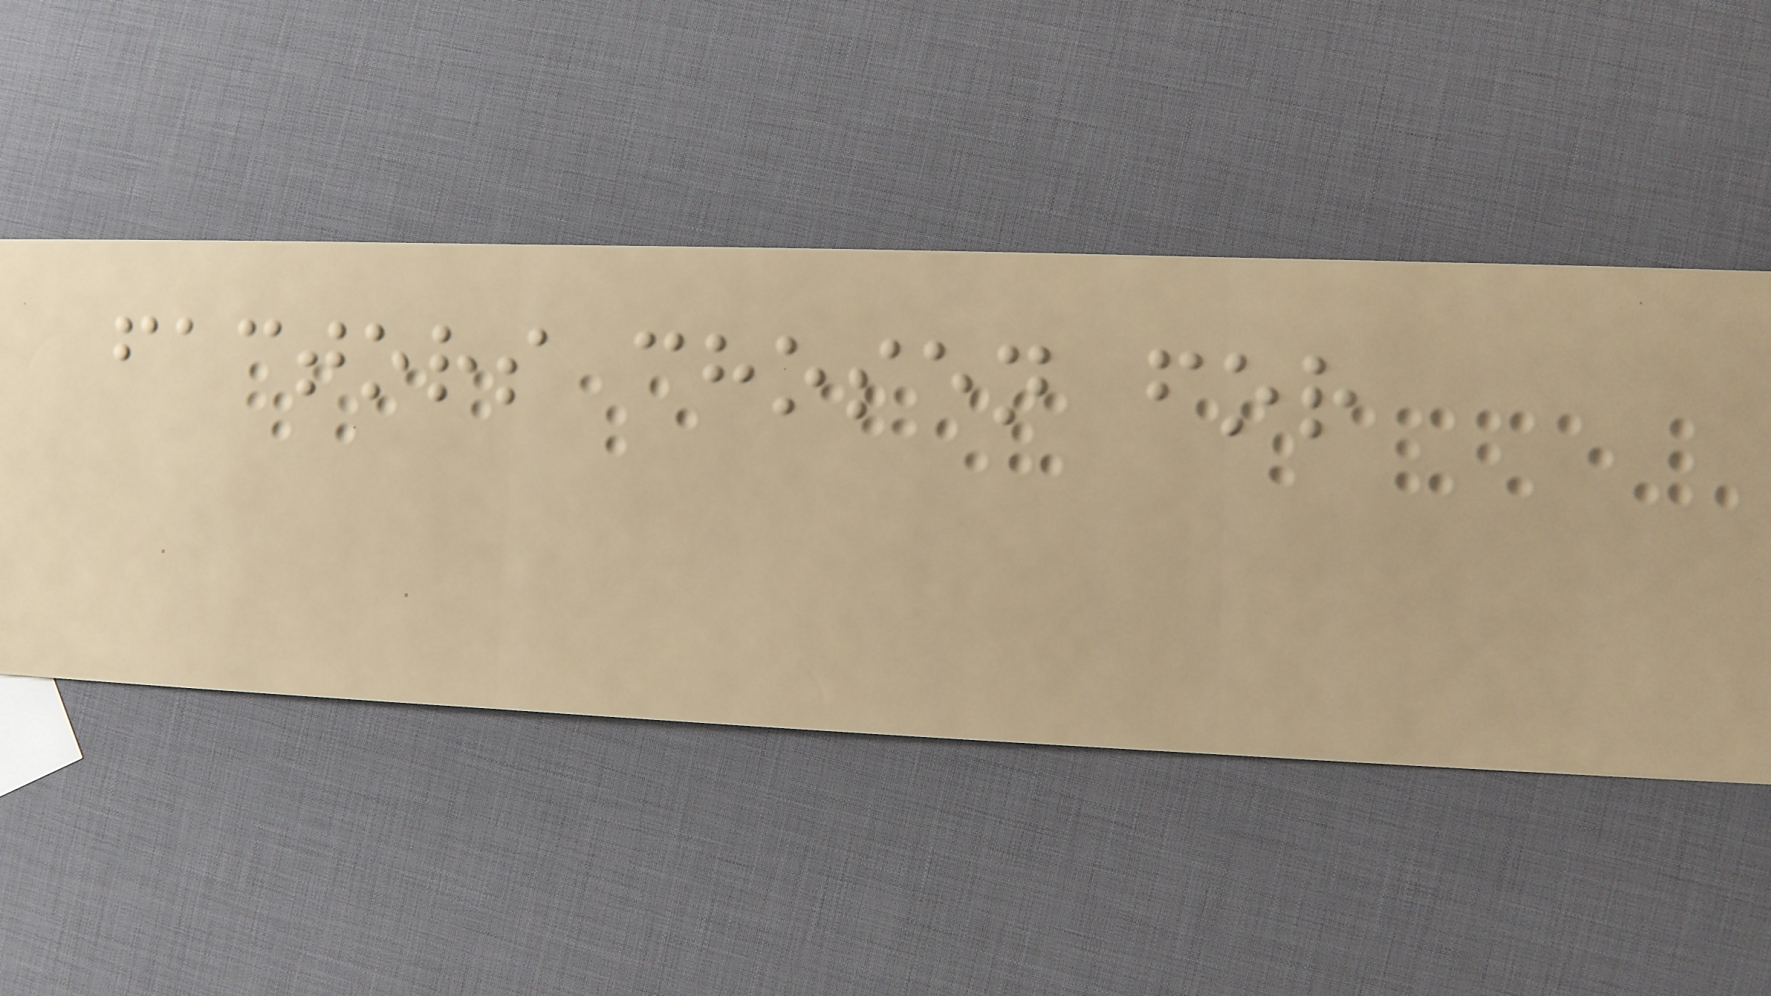factors chosen for
